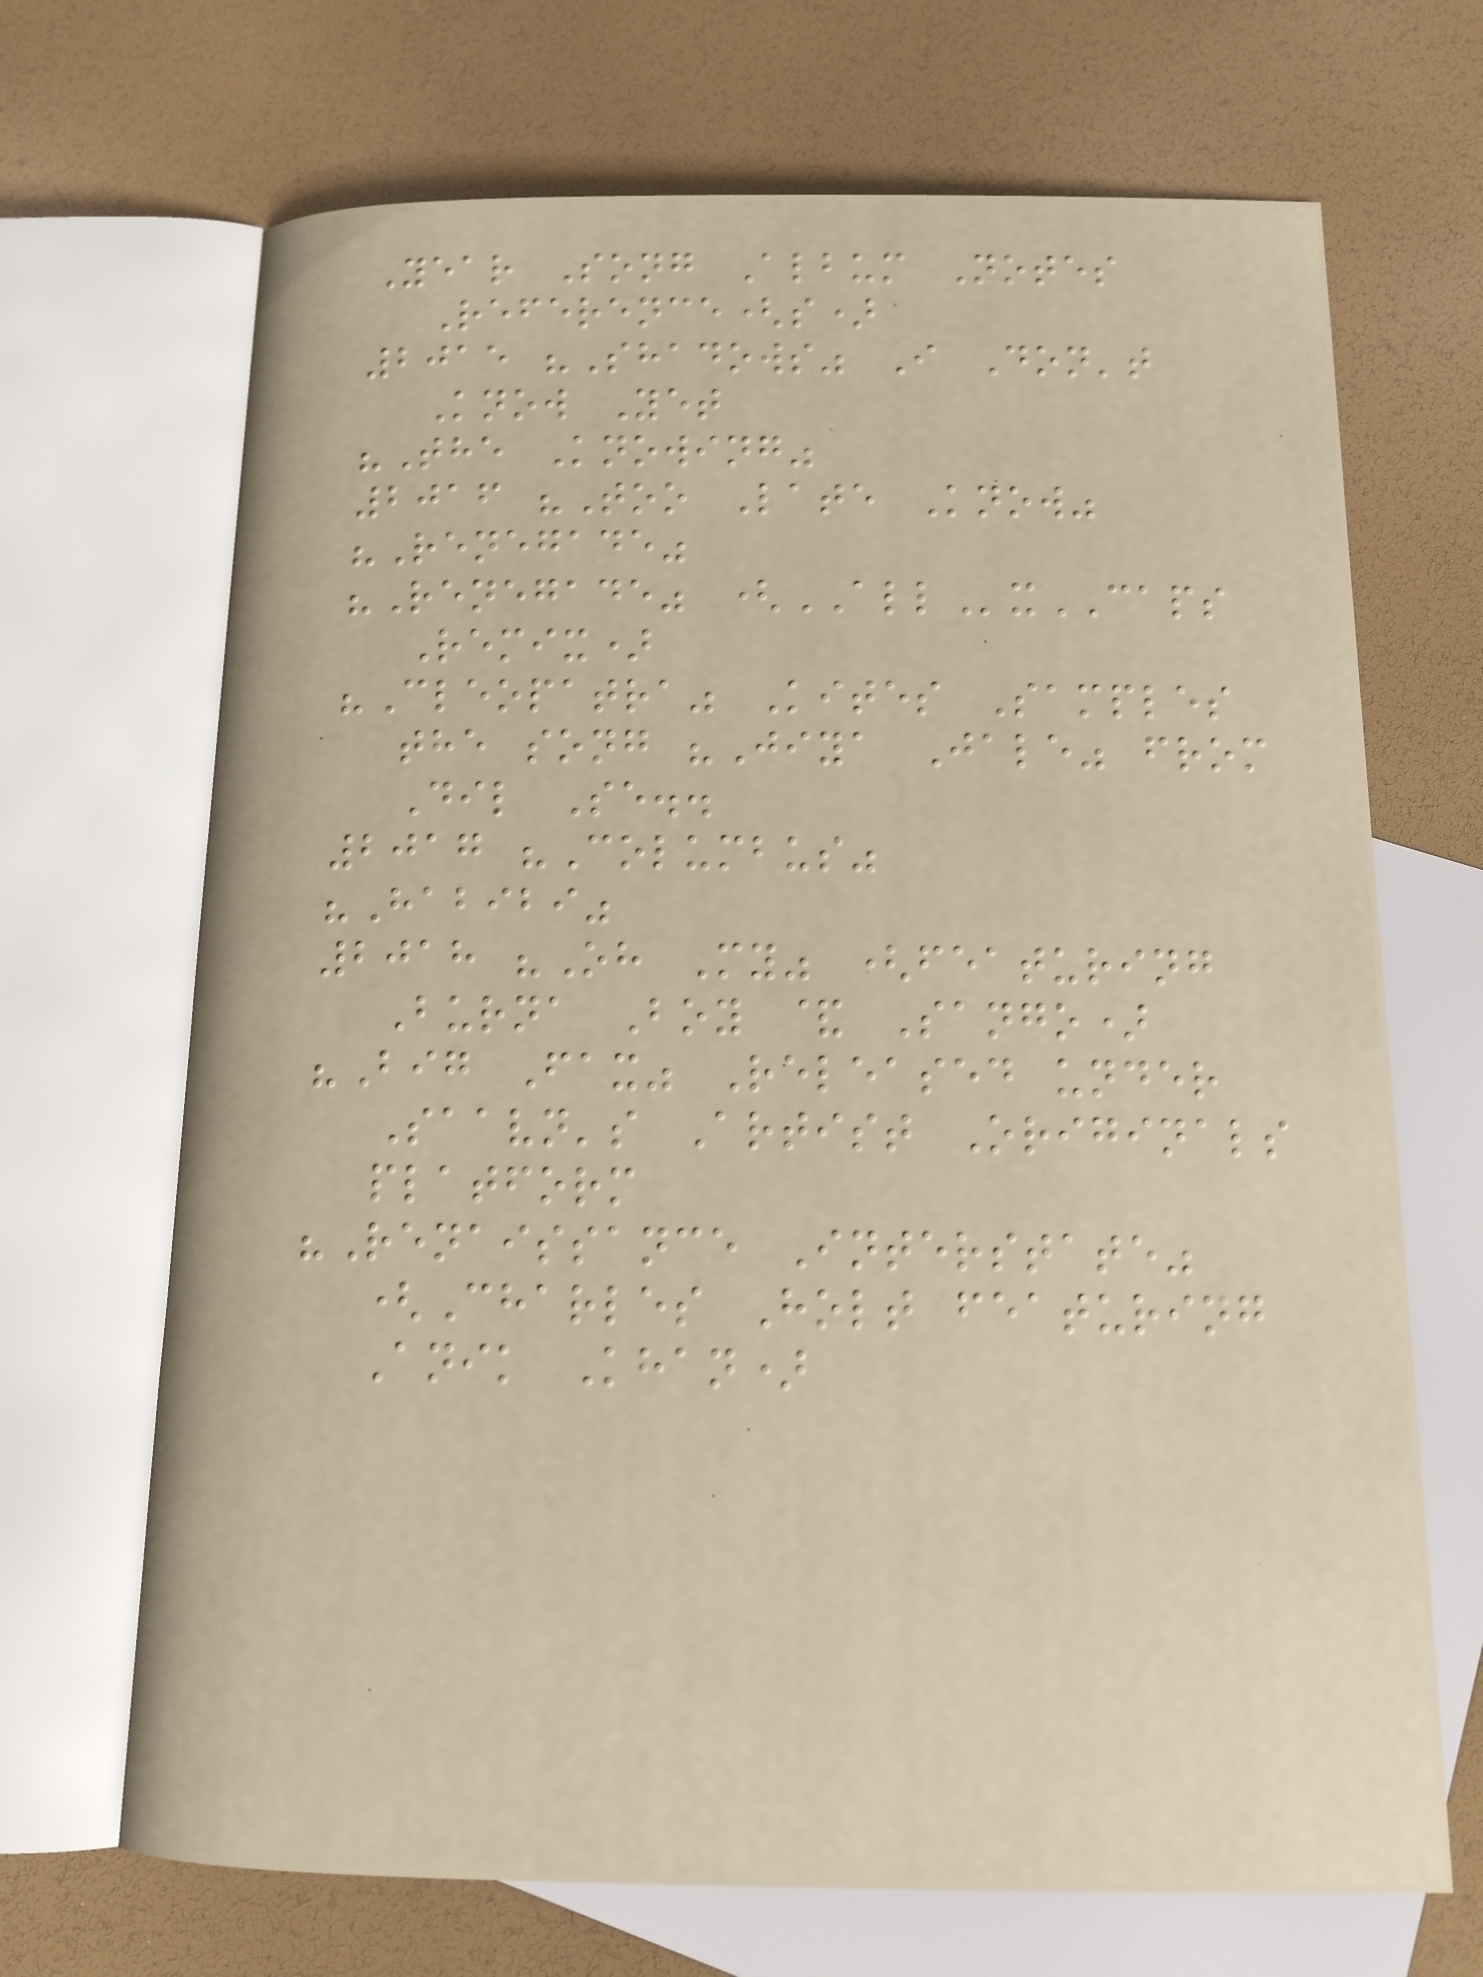Year Song Album Notes
Reference(s)
2015 "Shadows" I Don't
Know Yet
"The Knowing"
2016 "Too Late Know"
"Renegade"
"Renegade" (ALLxCAPS
Remix)
"Cleopatra" Kites Samples
the song "Jiya Jale" from
Dil Se..
2017 "Columbus"
"Habibi"
2018 "Oh My" (featuring
Burna Boy & Sango)
"Big Fax" Released under
Saavn's Artist Originals
platform
"Renaissance Interstate"
(Charles Holt featuring
Anik Khan)
